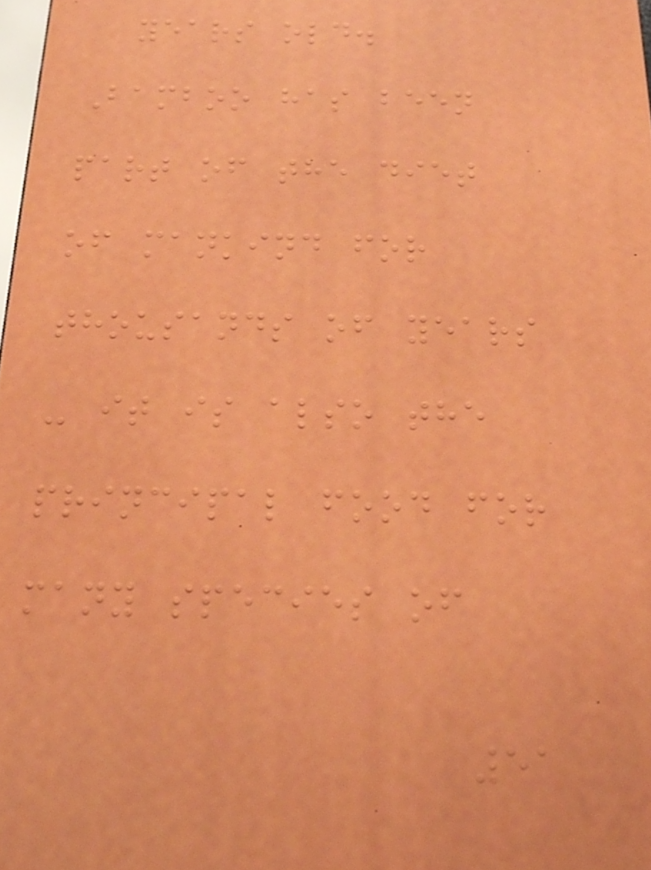years old.
Bamboo has been
part of the diet
of mankind for
thousands of years
- it is also the
principal food for
many species of
51
